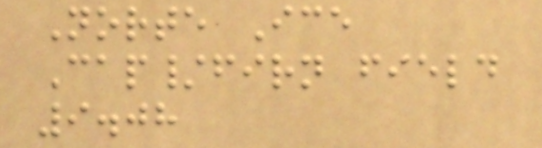Norte Ice
Cap/firn field
9.08
